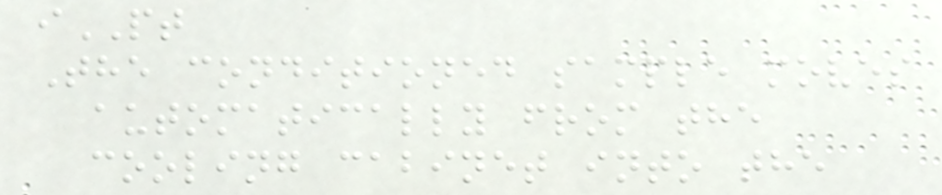iPT
The conditioned sample moves
automatically from the
cooling cabinet into the
